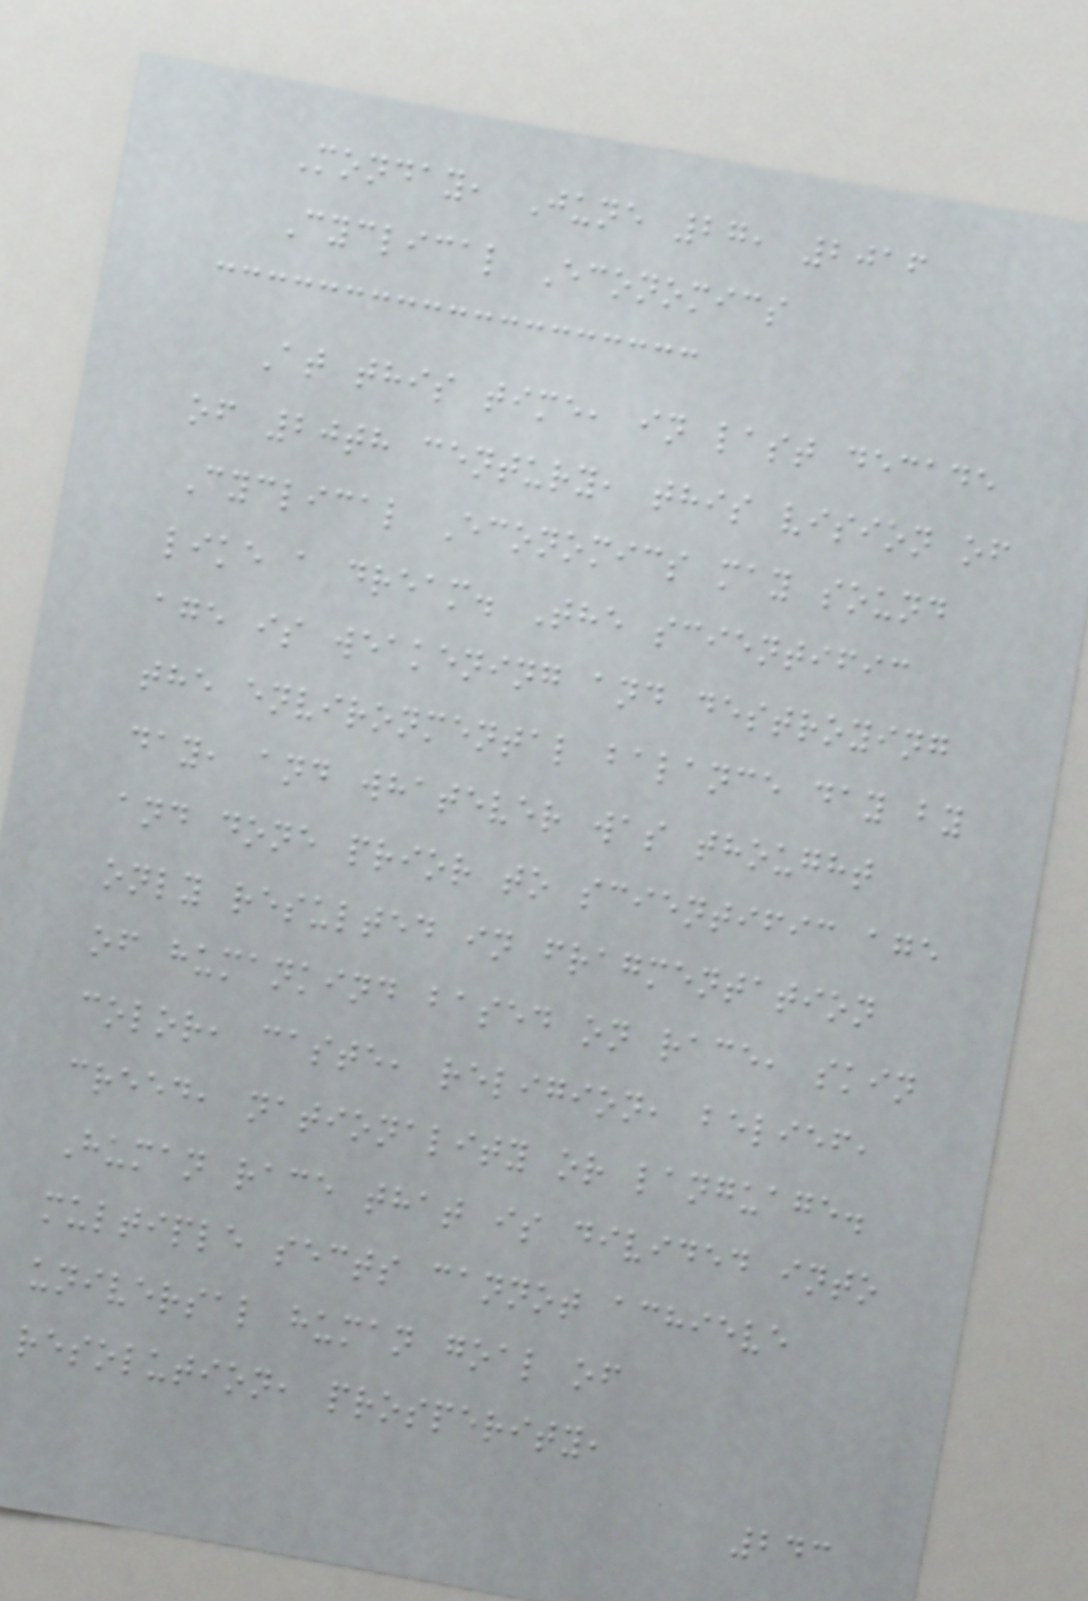Monday, June 27, 2016
Cyclical Economics
At this time, in last decade
of 20th century, this vision of
Cyclical Economics may sound
like a dream. The scientific
age is weakening and destroying
the environmental balance day by
day, and whatever was thought
and done prior to scientific age
only resulted in fragmentation
of humankind based on race, skin
color, caste, religion, belief,
creed, nationality or language.
Human race that is divided into
multiple sects cannot achieve
universal human goal of
resolution, prosperity,
243
